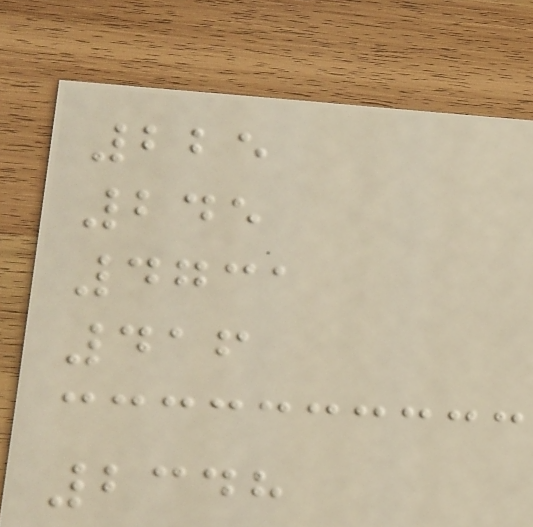225
245
4731
416
2348
